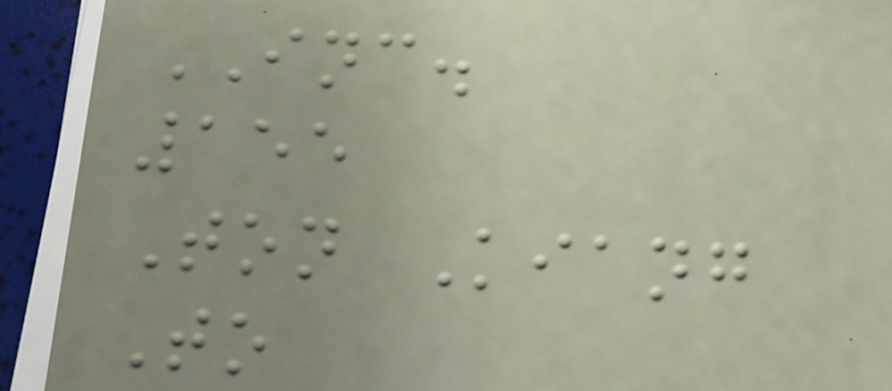INC.
155
Ton Kiang
To
